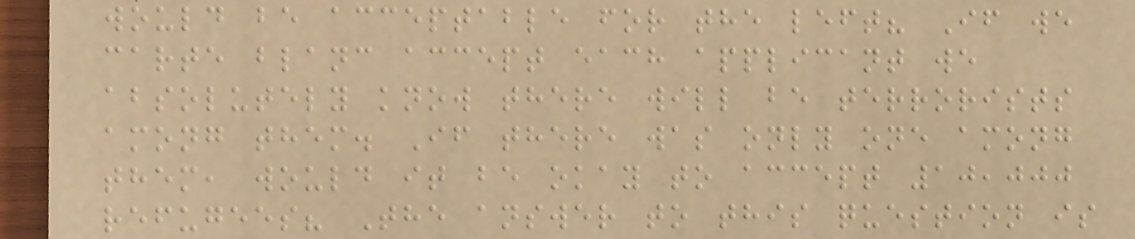would be acceptable for the left? If we
carte blanc accept each applicant we
absolutely know there will be terrorists
among them. If there was only one among
them, would it be okay to accept 10,000
refugees? The answer to this question is
